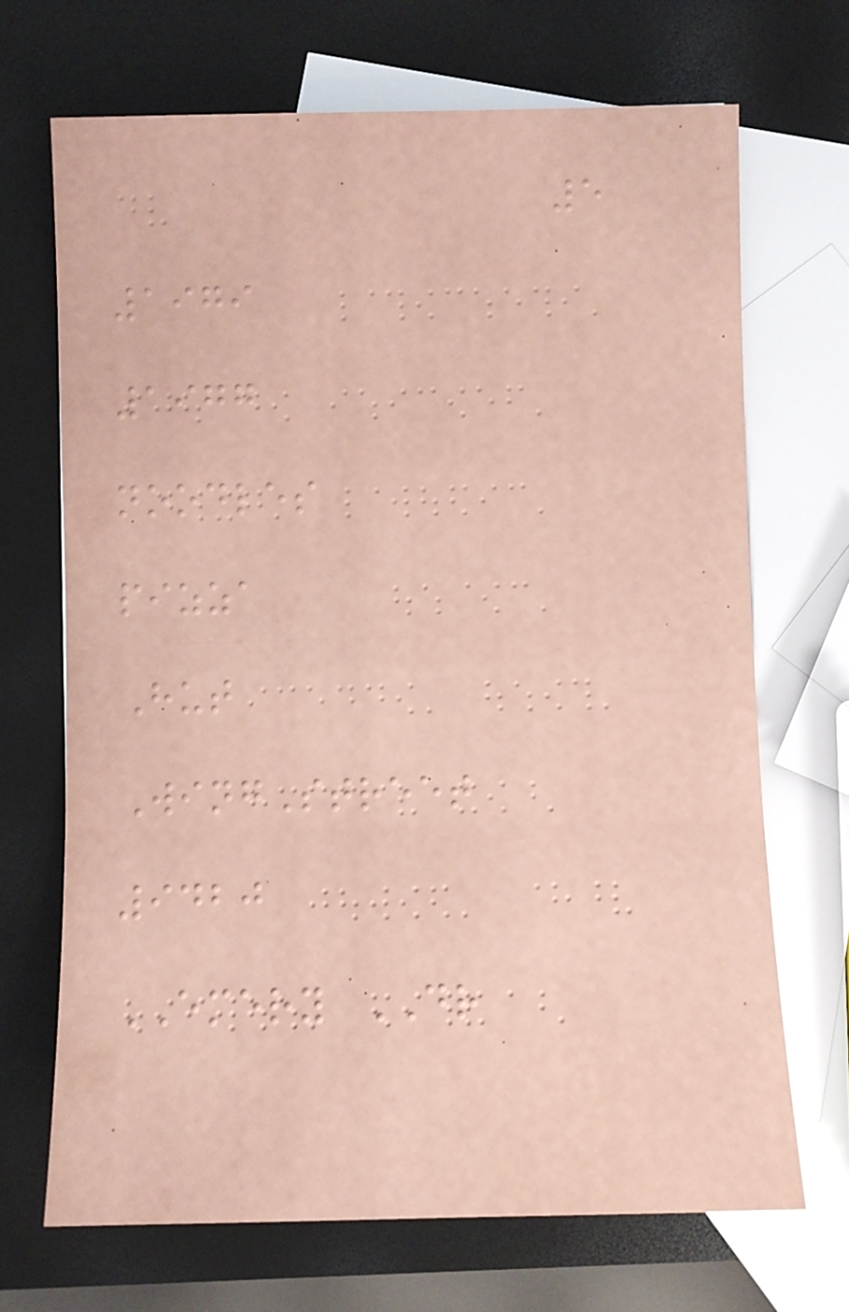5
1979
1977
noodles
pizza
Hut
WingStreet
9420
EMERY DR
